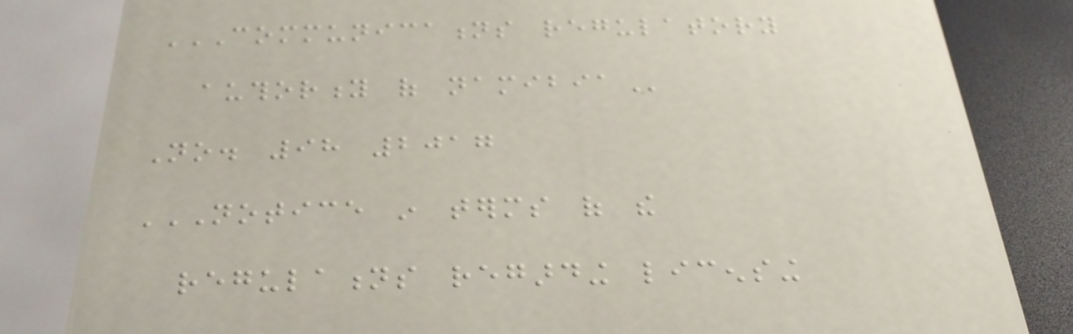COMMUNICATIONS REGULATORY
AUTHORITY OF NAMIBIA
No. 98 2017
NOTICE IN TERMS OF THE
REGULATIONS REGARDING LICENSING
